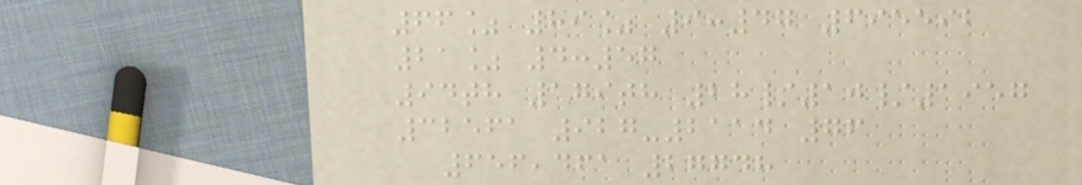66% 89% 9:47 695592
21% 4:57
94th 179th 28/10/1957
32561 927-2114 76
656,461 27748
